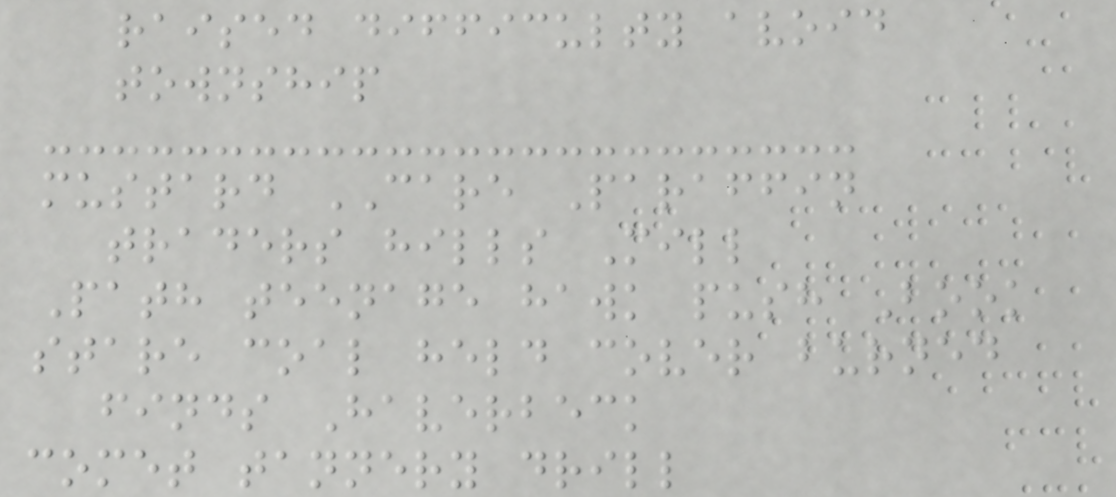raised difficulty avoid
township
mustard CARE Paraffin
traders hills Mill
Path teenage hawk push Book
stare coal held cover burned
finds Haverbeck
comet tannery drill
